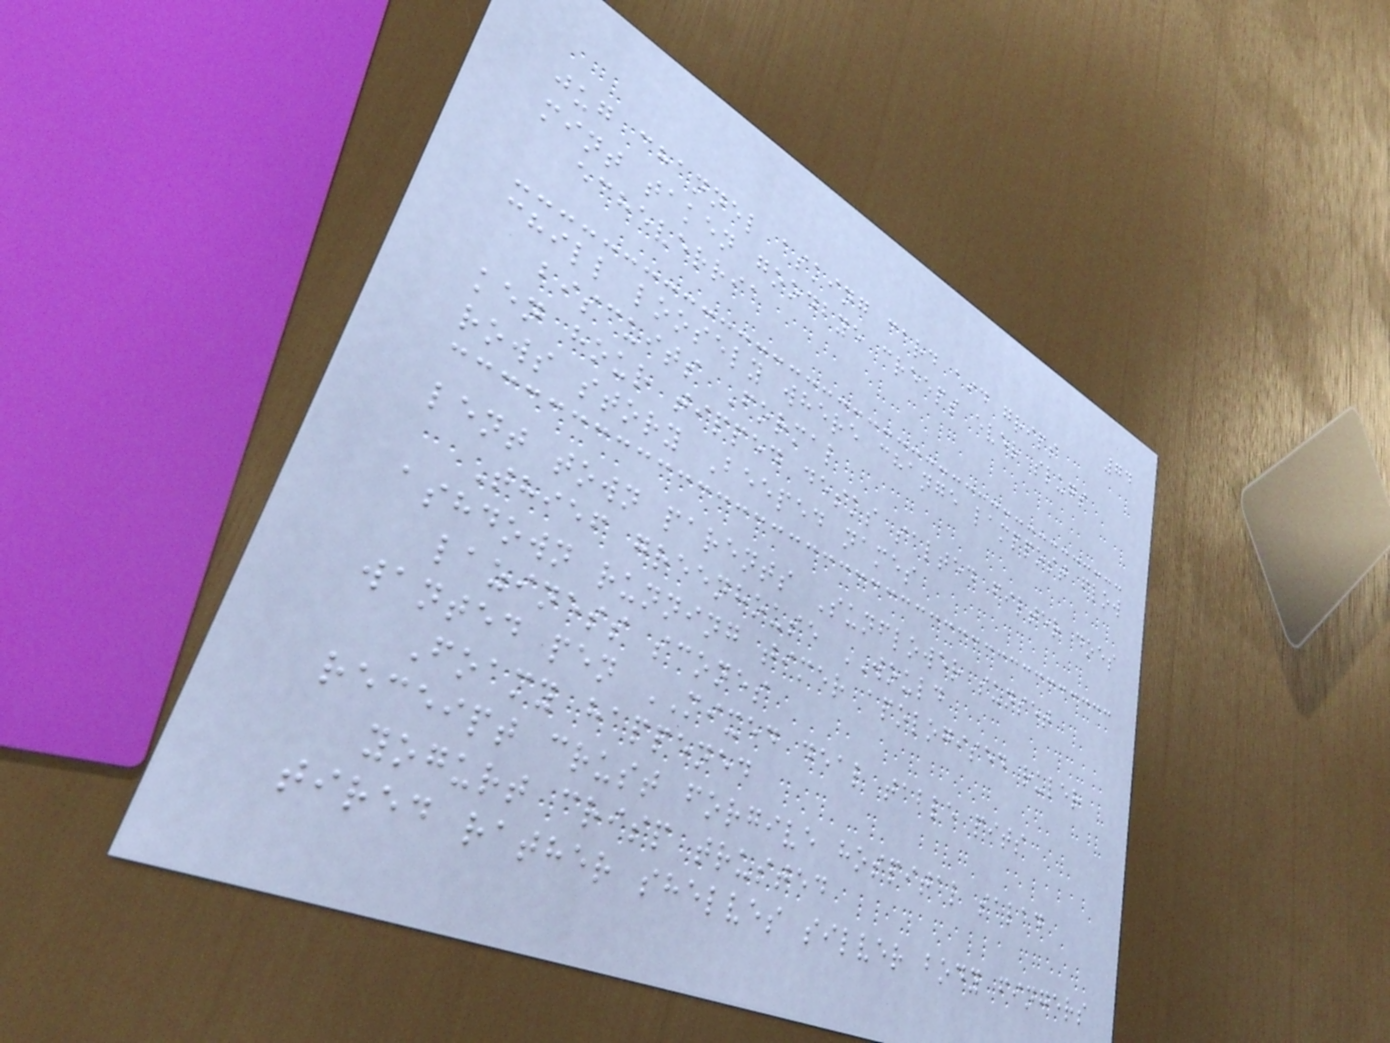74
jug channel asking card aid grips
mint taken goodbye creeps ever slugs
echeverria
chill loosely where change lamppost flow
biscuits Formal
ken hour tipped desks salted filter does
rows story Beeped names
lent town parents Sunflower sunset
Thief greenhouse WOULD
ashdown running timer apologised ruler
laziness scones
wanted pen MIXED deal table pits
Foamy happened
receipt crust forgive hospital salad
yogurt crisp trusted
tired rather shelves silver body fingers
